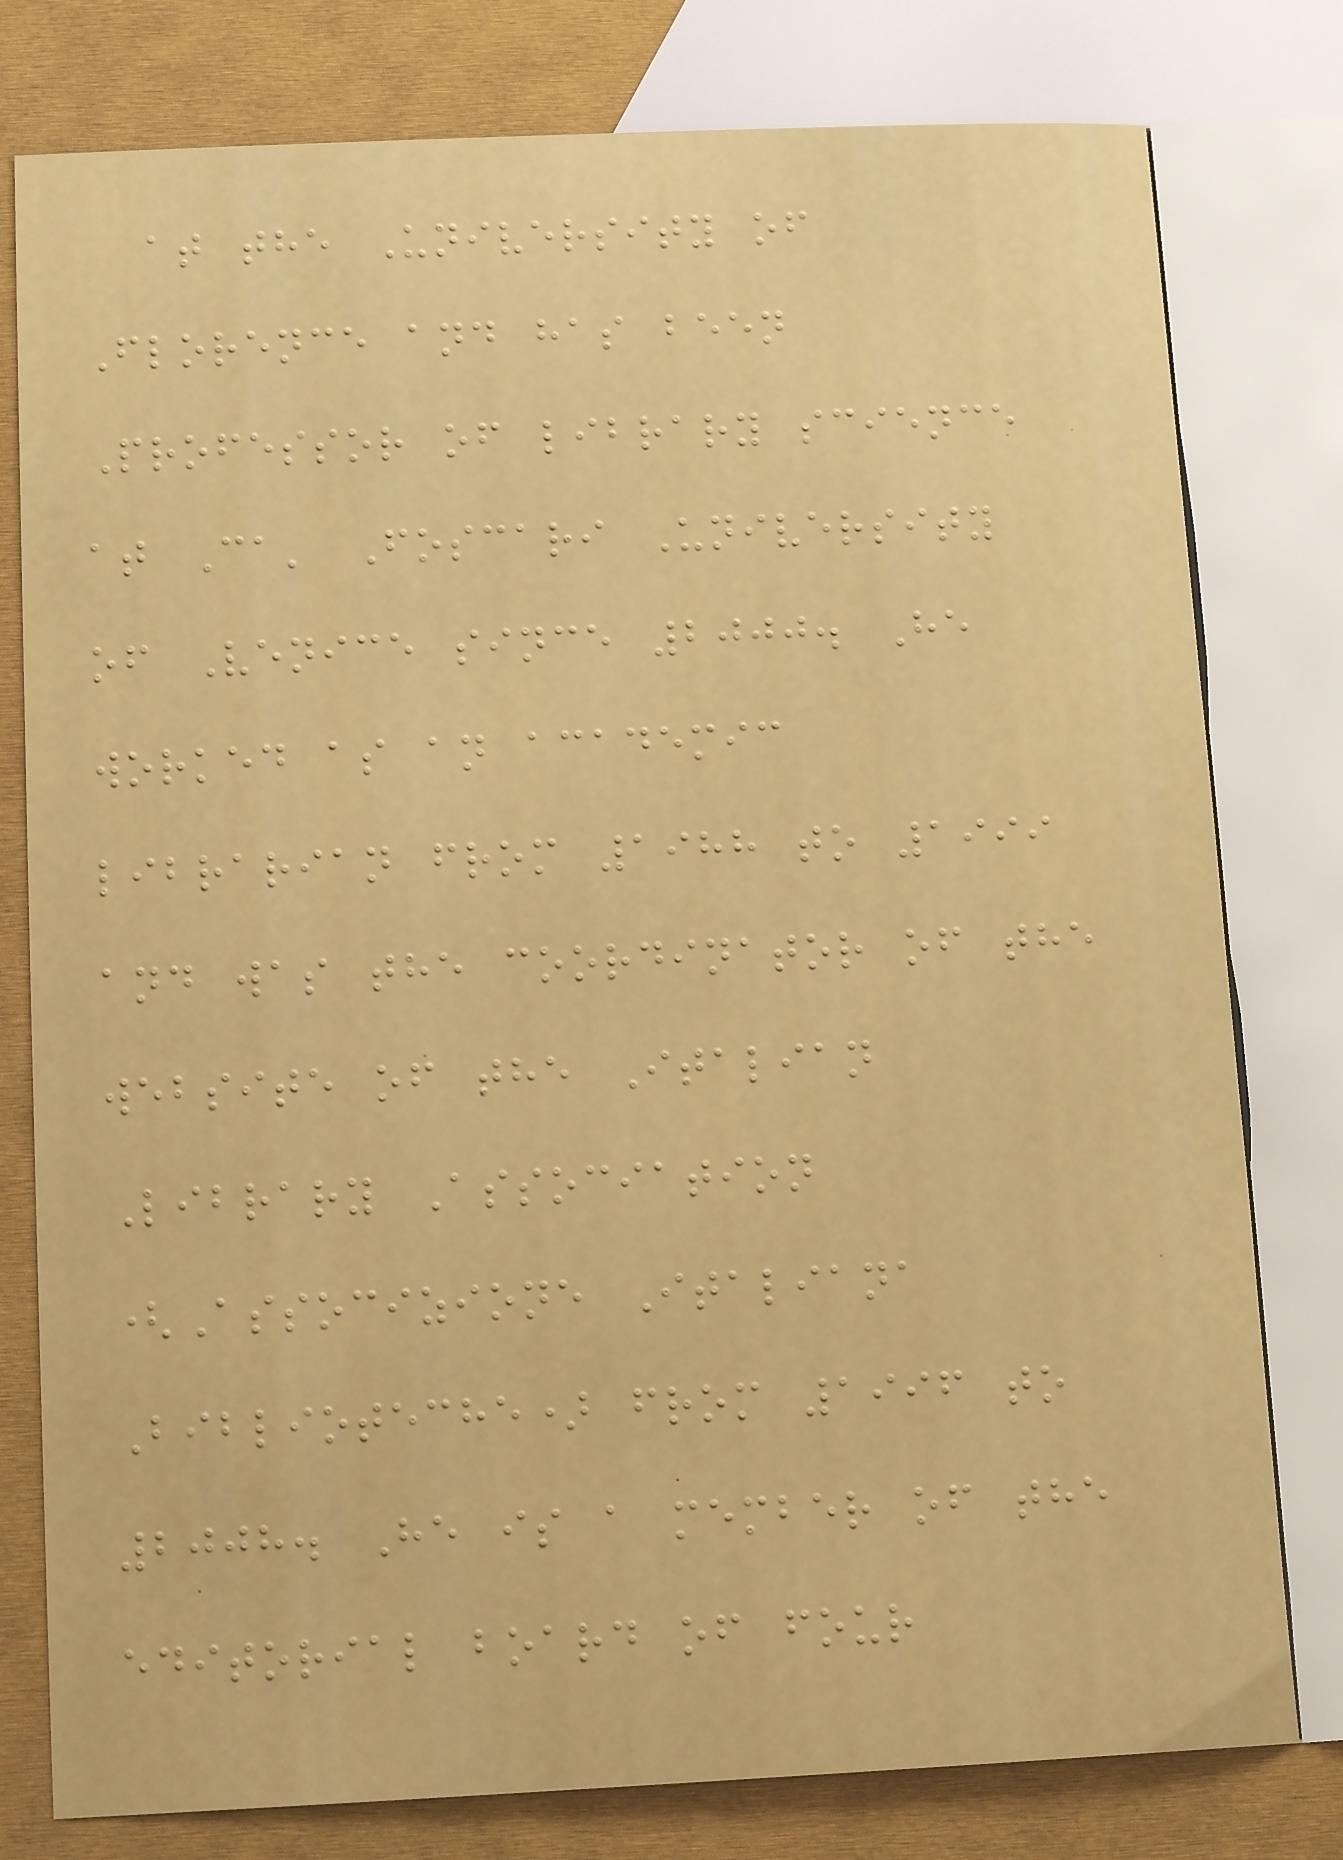at the University of
Florence and has been
Professor of library science
at Ca' Foscari University
of Venice since 2000. He
worked as an academic
librarian from 1988 to 1999
and was the coordinator of the
website of the Italian
Library Association
(Associzione Italiana
Biblioteche) from 1996 to
2008. He is a member of the
editorial board of four
